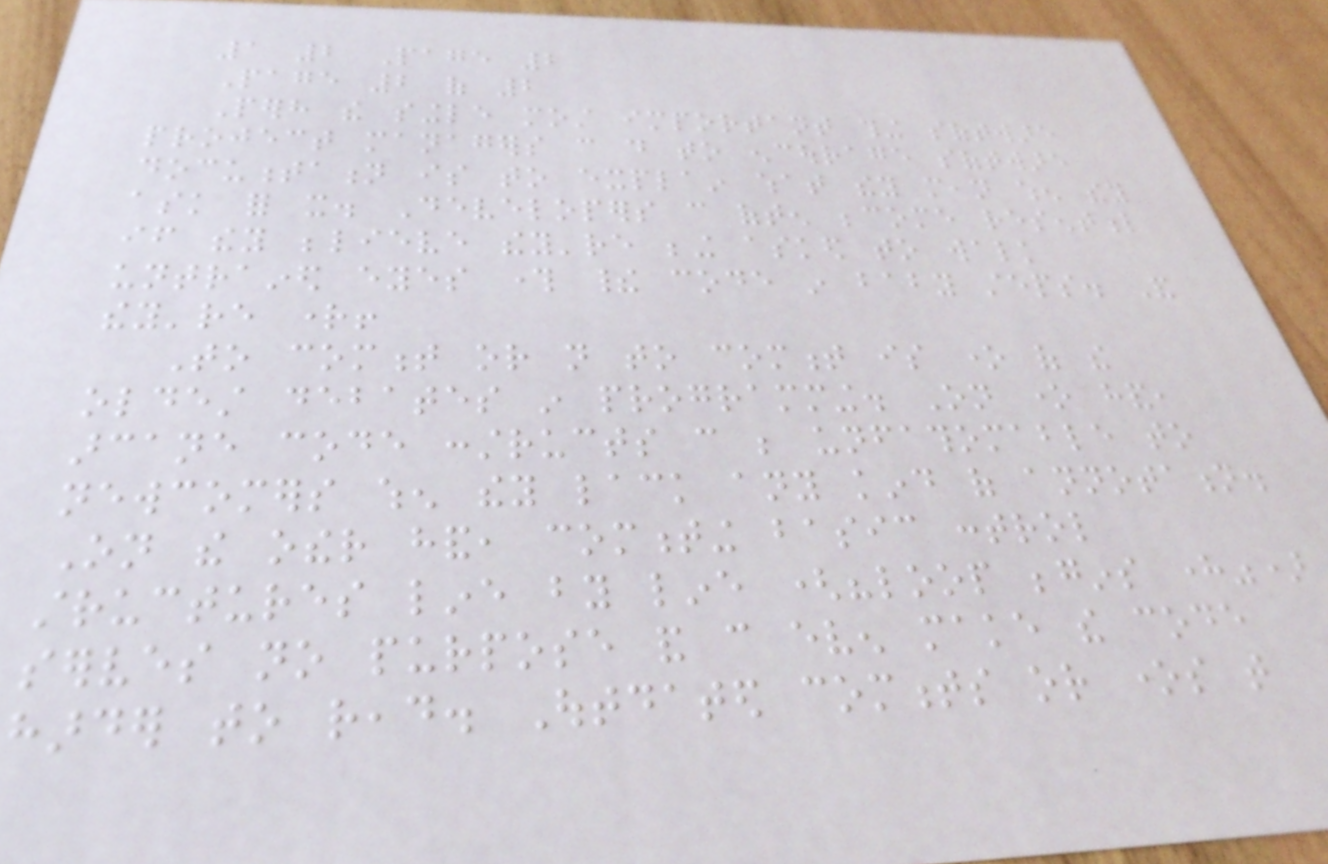1 2 Page 2
Page 2 of 2
Perhaps the single most important thing software
project managers can do to encourage software
documentation is to explain what they mean when they
ask for it. Developers can often become resentful
if they believe they're being asked to walk
untrained eyes through their code in baby steps. And
they're right!
To comment or not to comment is one of the
oldest debates in programming. On one hand,
arcane code constructs can be unfathomable to
newcomers when they lack any kind of annotation.
On the other hand, commenting basic control
structures line by line ("loop begins here")
serves no purpose and can even make the code
harder to read. Outdated comments or ones that
